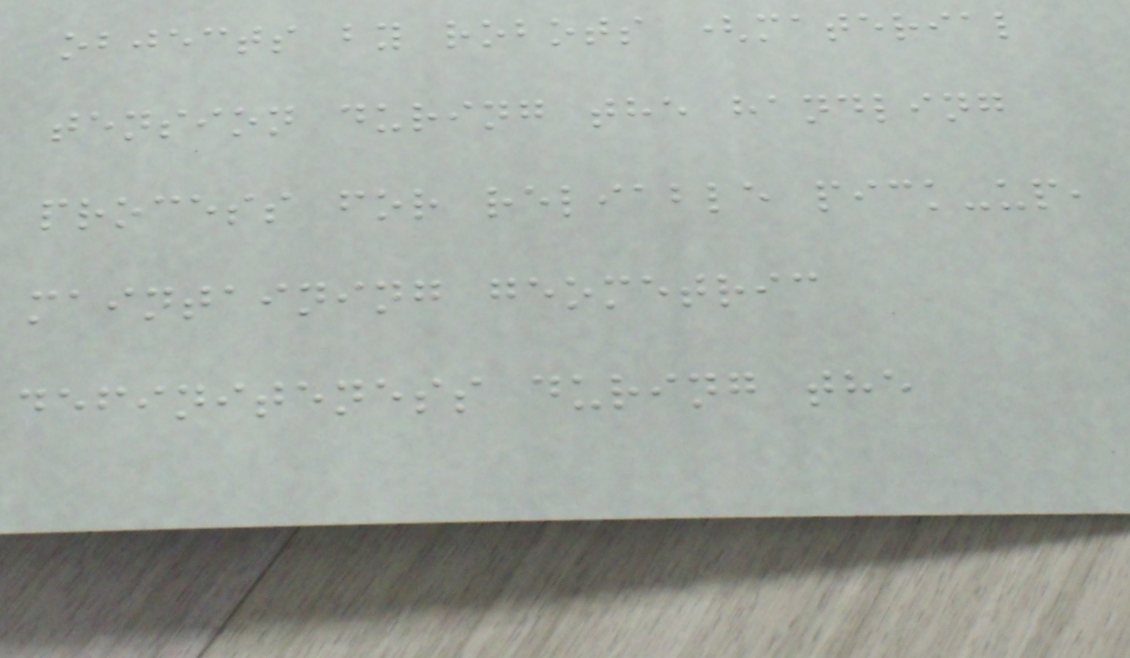objects by robots (material
tension during the handling
process for reliable pick-up,
maintaining geometric
definiteness during the
